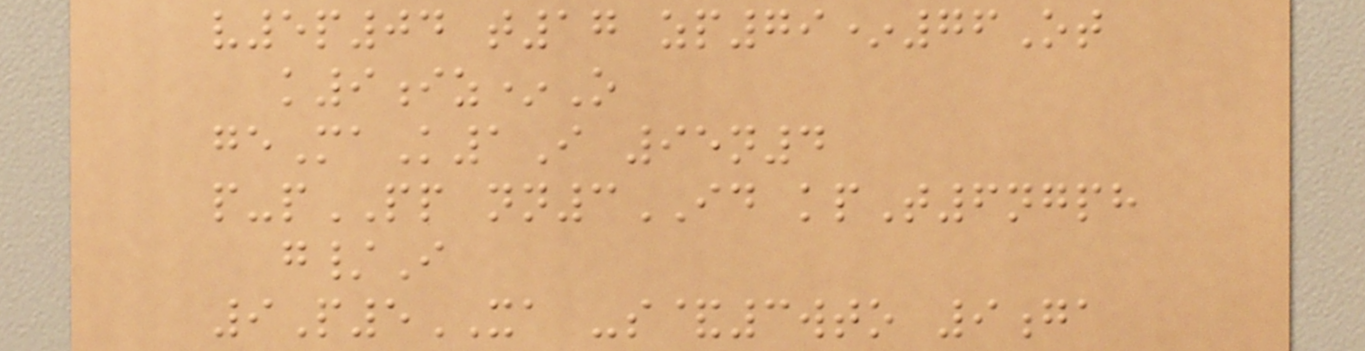v5p04 t17 zp79*76Ot
k9iz*O
geMaK1I 95n4
p-pPP nn3ID kpT6ngph
g/I
9P5XA -s&3wto 9ga
